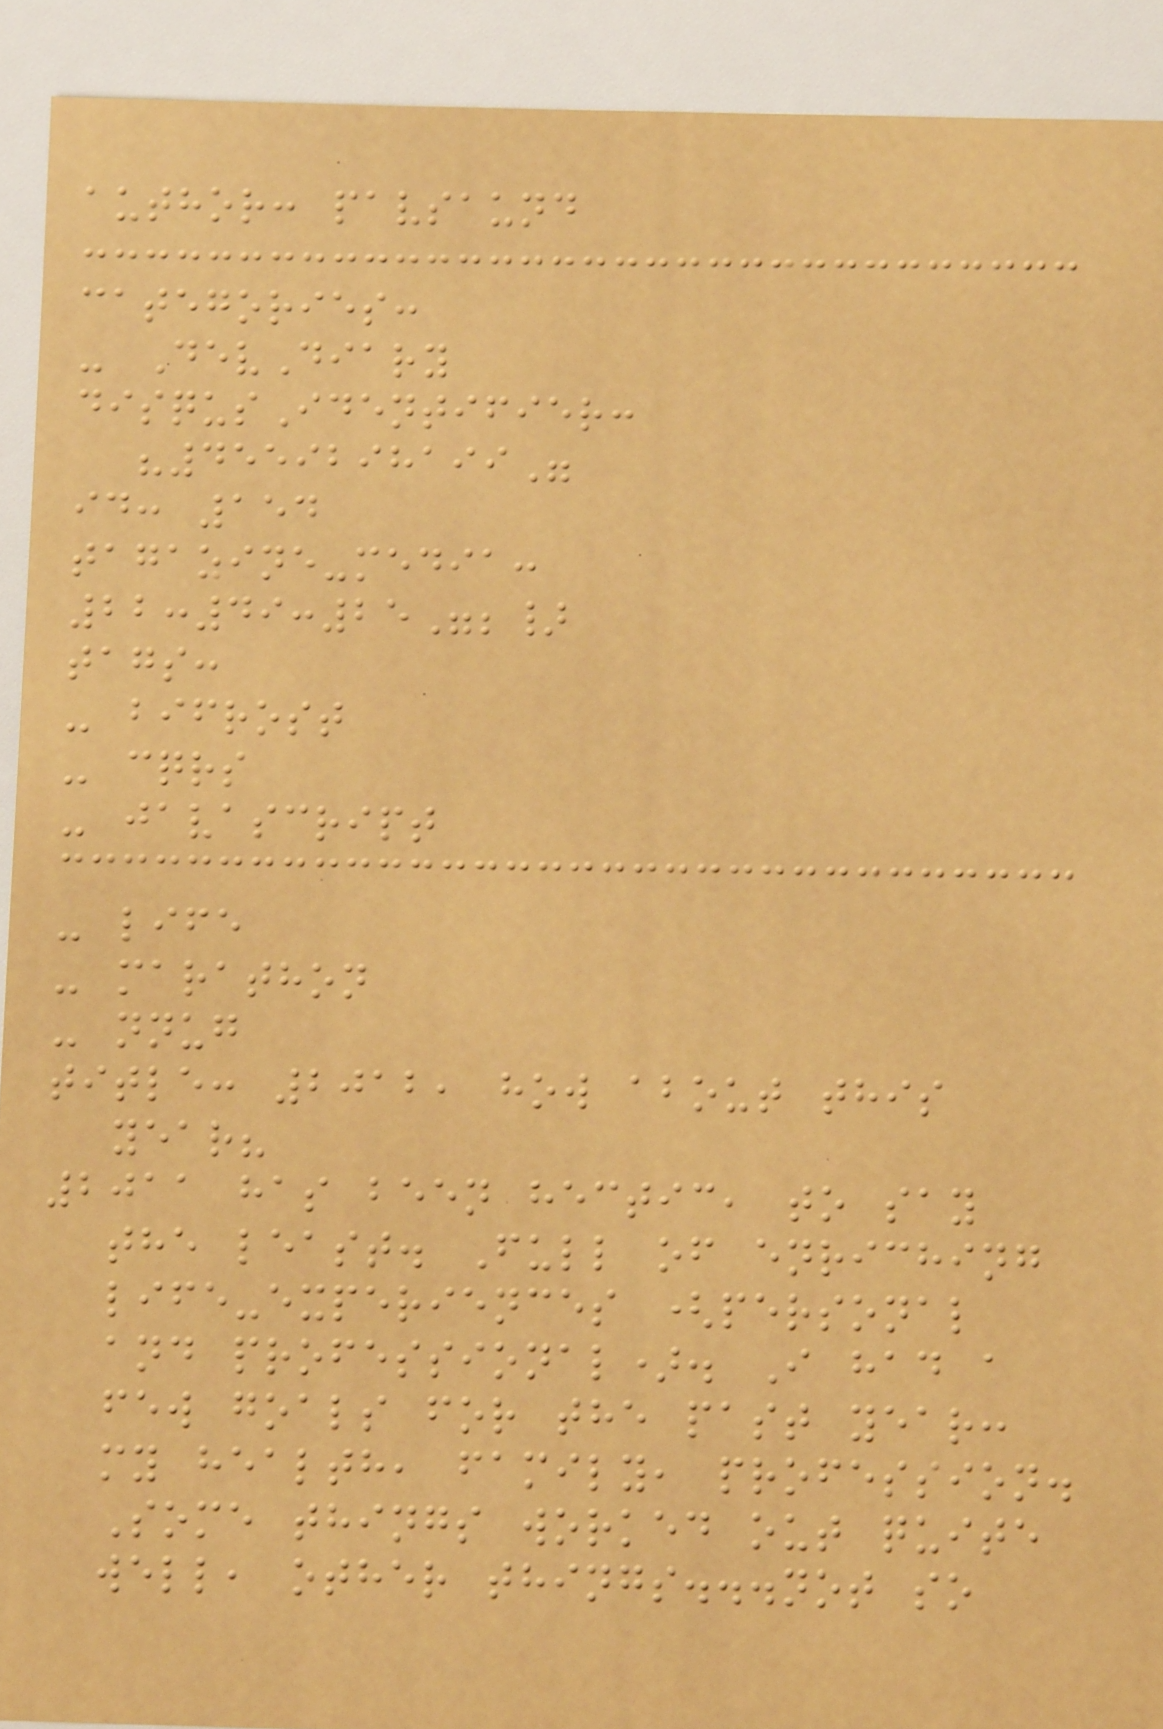author: pavsaund
categories:
- DevDiary
disqusIdentifier:
"4559298199"
id: 154
tagazine-media:
22:49:25";}
tags:
- bifrost
- cqrs
- javascript
- life
- marathon
- nnug
title: 2012, how about this
year?
2011 has been hectic, to say
the least. Full of enriching
life-experiences (personal
and professional). I had a
few goals for the past year:
my health, family, profession.
Some things worked out quite
well, other things...not so
